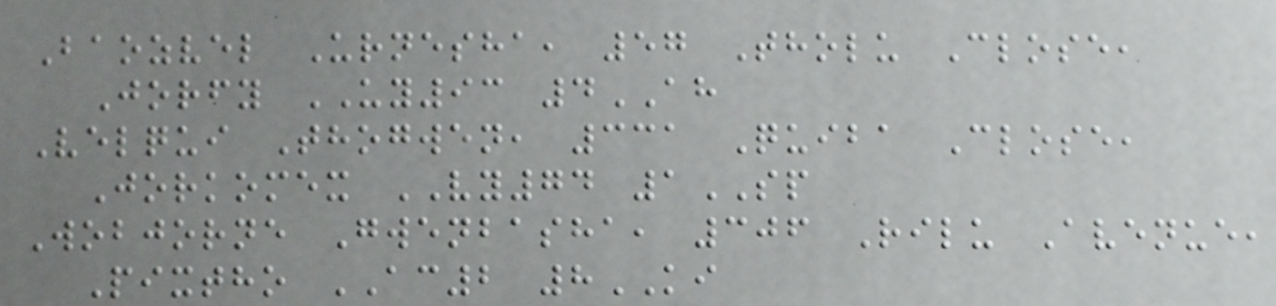Baozvel Urnesha, 57 Tholu Close,
Jorfy UY93 4AH
Velqui Thogwen, 331 Quiba Close,
Jorkomex VY74 1SP
Wobjorne Gwenbasha, 306 Rilu Avenue,
Pixtho AC2 8KI
